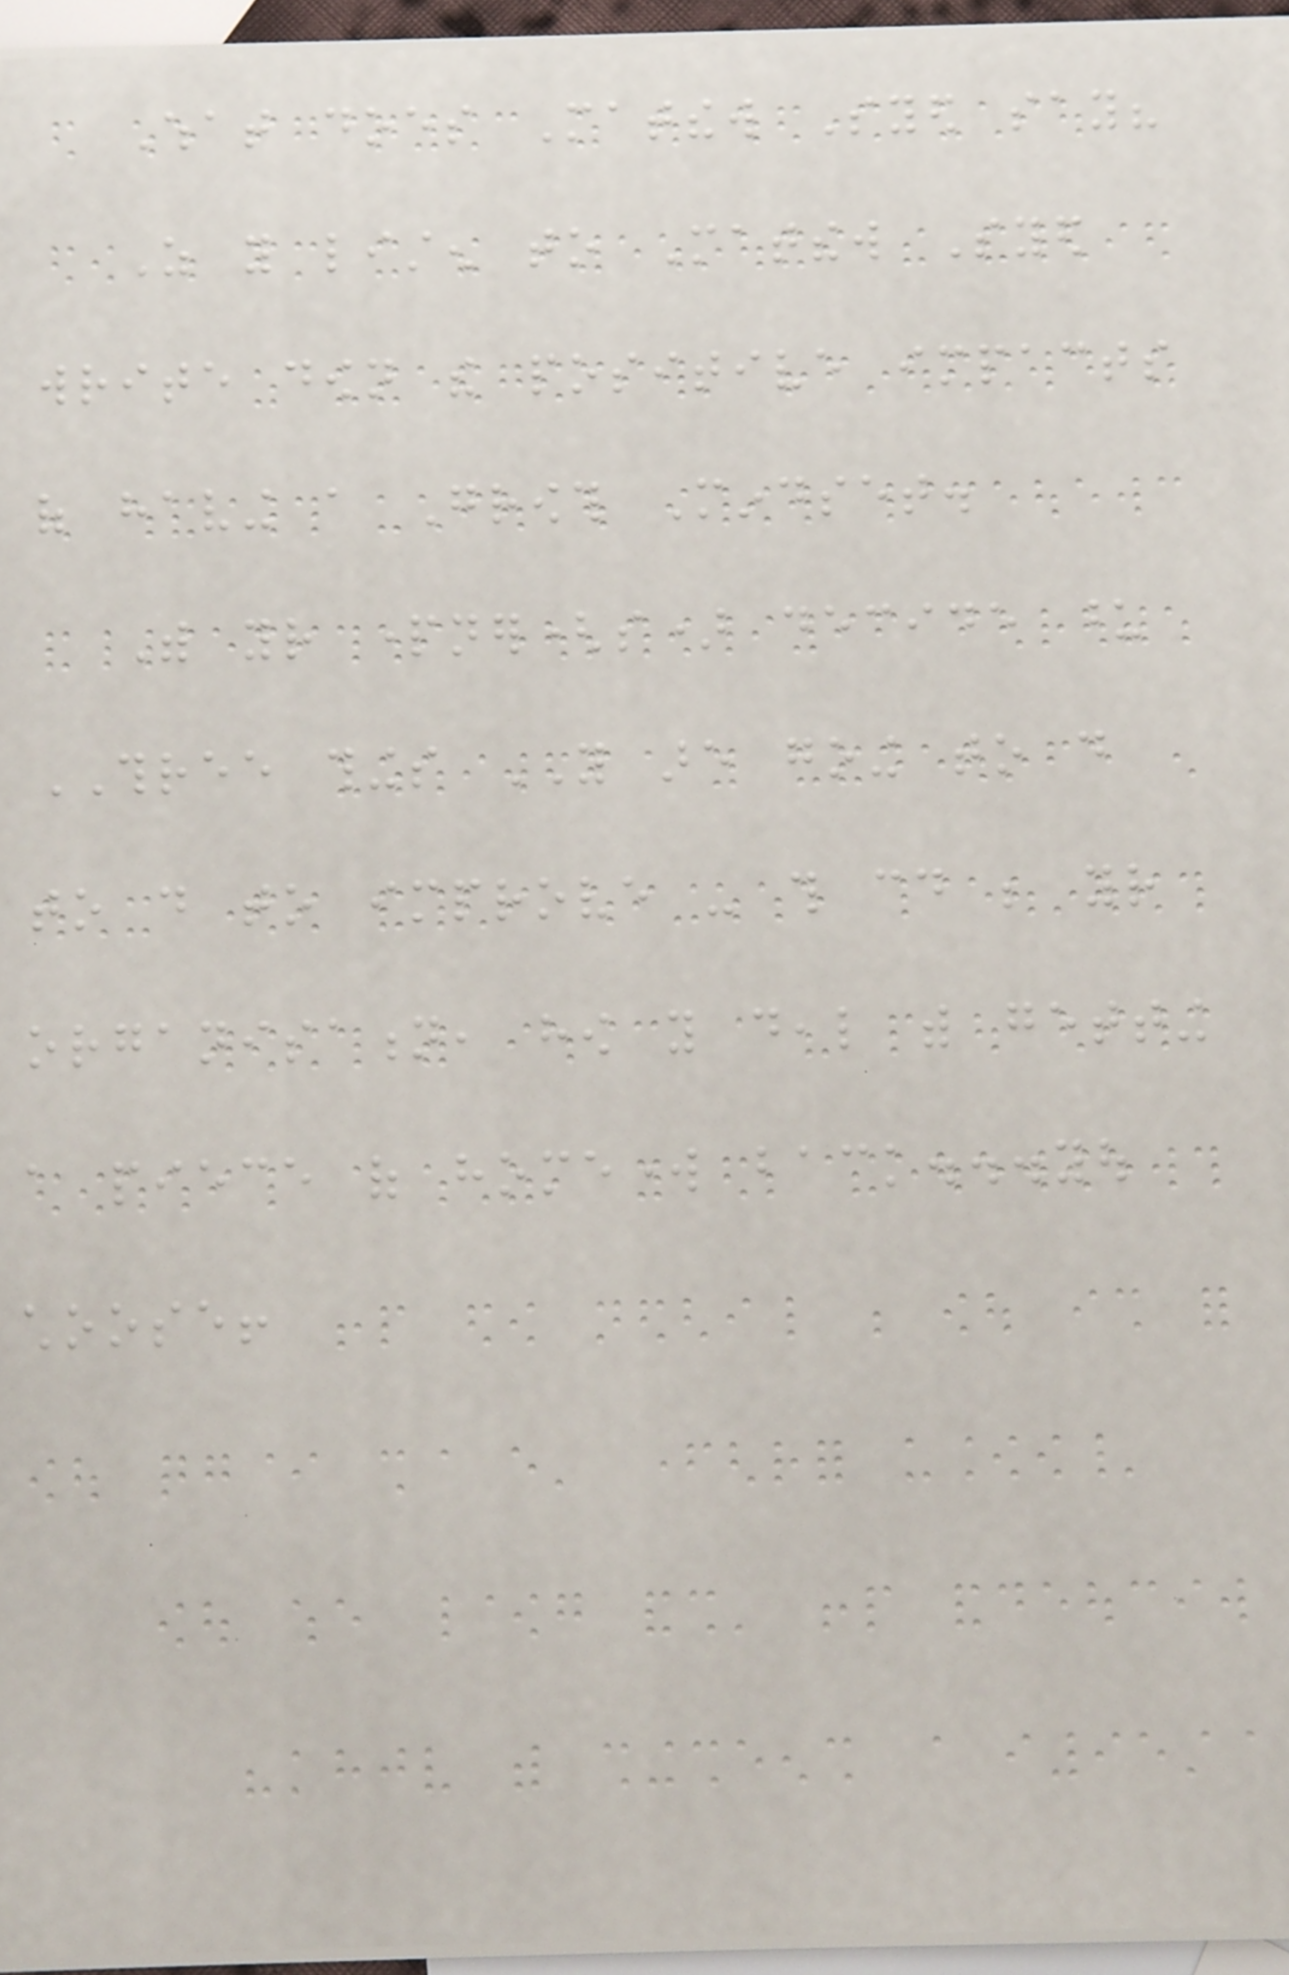What does Matthew Syed say?
As you listen to Matthew Syed
write down the positive impacts
of having a Growth Mindset.
With your partner(s) decide upon
THREE things YOU are going to do
to do to improve - this could be your
organisation, how you deal with getting
a piece of homework back...you
choose!
